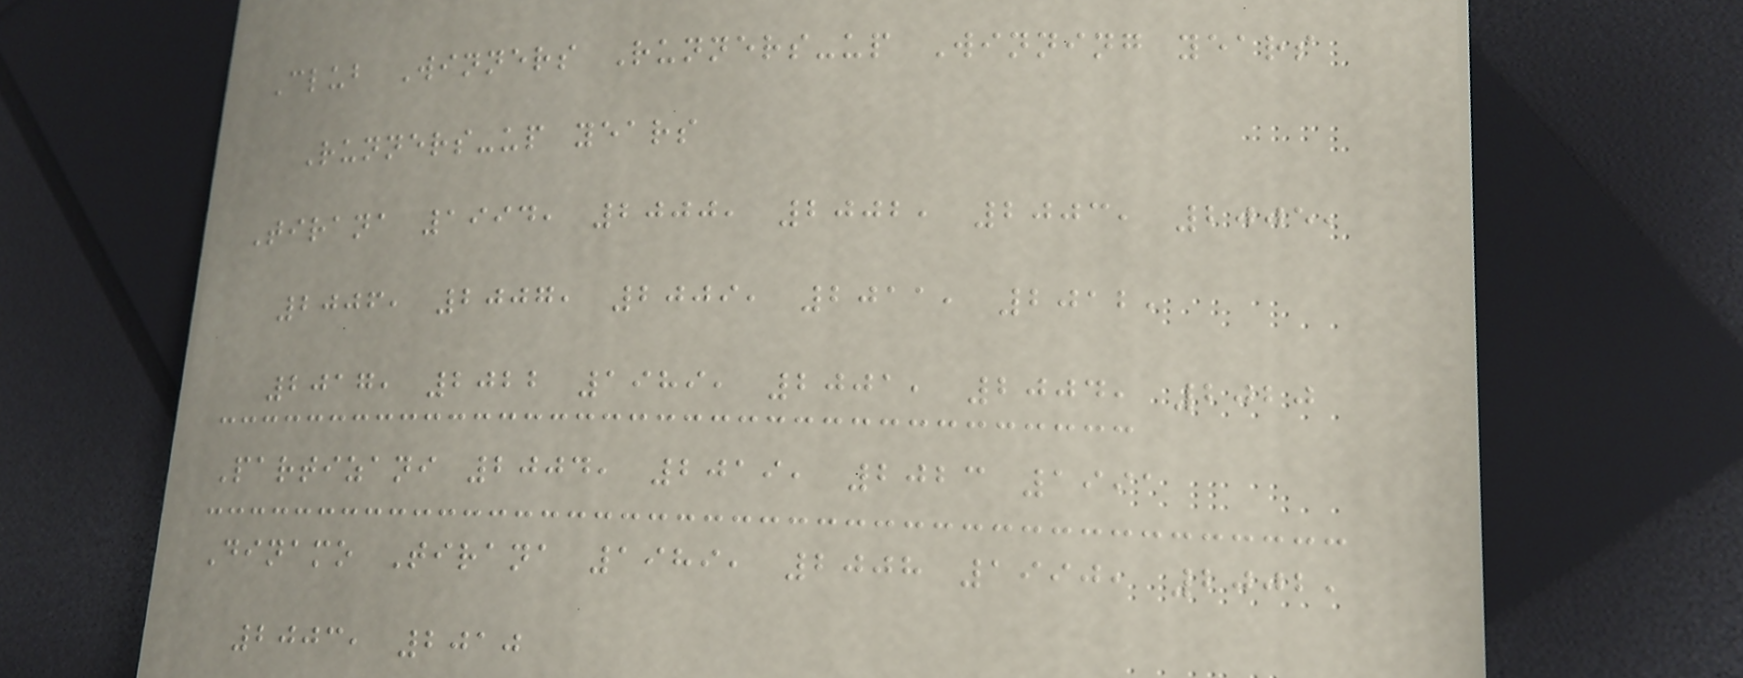Club Winners Runners-up Winning years
Runners-up years
Tirana 1994, 2000, 2002, 2003, 2005,
2006, 2007, 2009, 2011, 2012,
2017, 2022 1989, 2001, 2004, 2020
Partizani 2004, 2019, 2023 1991
Dinamo Tirana 1989, 2008 1990, 2002,
2003, 2010
